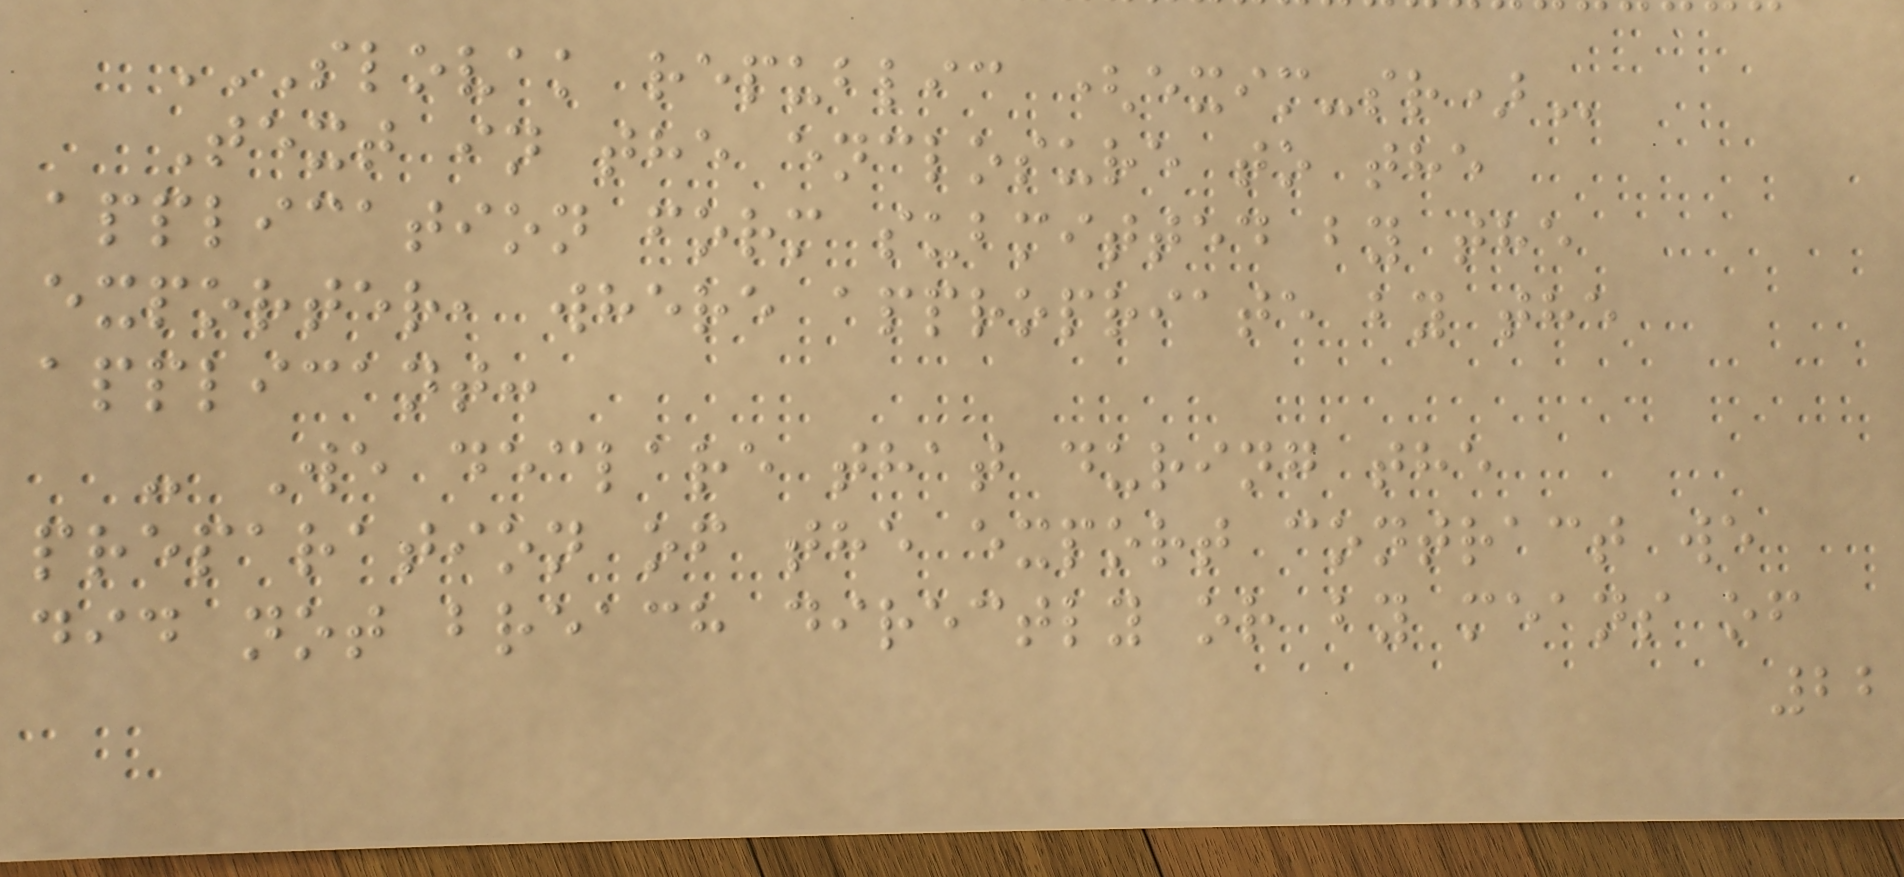SLOVAK REPUBLIC (EXIM-SR)
Text in the enclosure to the
application form submitted by the
exporter, where appropriate by the
applicant:
- We declare that during the
preparation of the export contract we
did not breach directly or by means of
22
